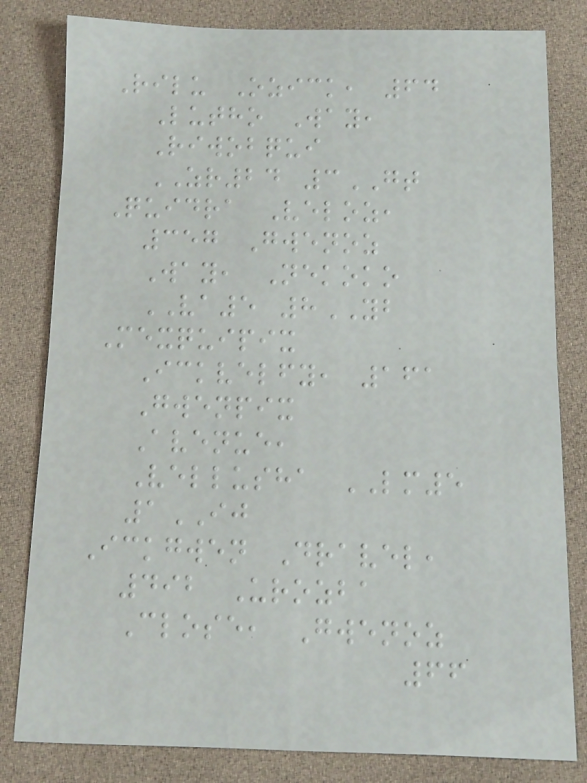Rilu Ozick, 64
Lutho Way,
Riwobqui
ZR24 3GT
Quidra Veloz,
357 Gwenoz
Way, Nekoko
VA5 8YB
Mexquipix
Ickvelfy, 161
Gwenpix
Avenue,
Vellusha LM5
1IJ
Ickgwen Dravel,
492 Urozba
Close, Gwenoz
66
